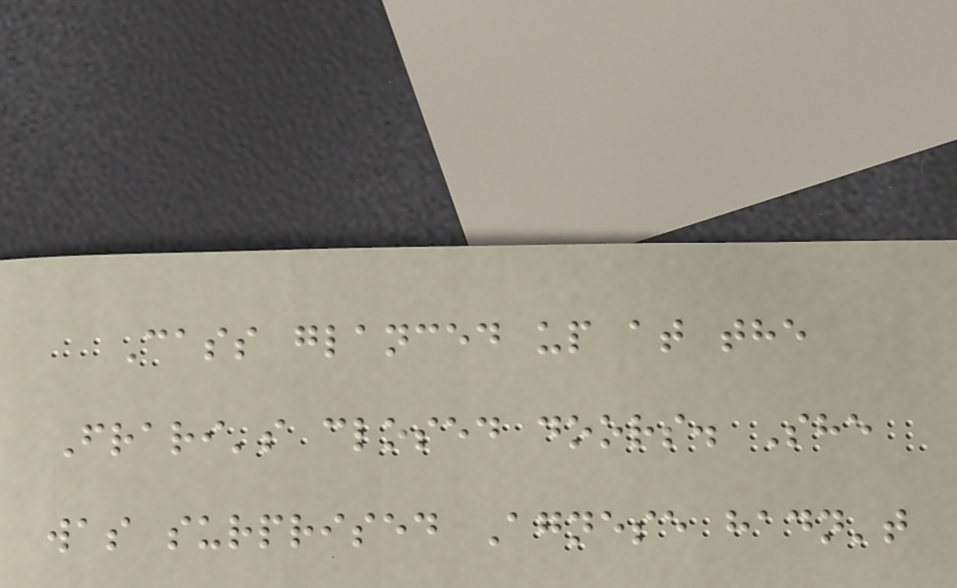Cass glanced up at the
Frari's closed doors. She
was surprised Agnese hadn't
